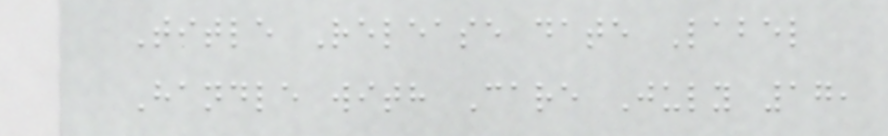Title Release date Label
Handle with Care July 17,
